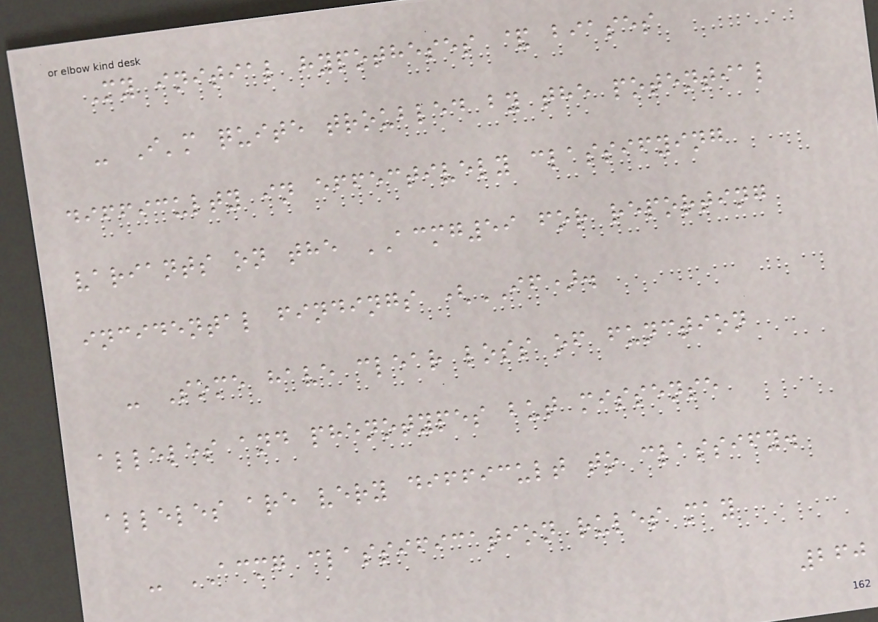My initial hypotheses & biases
- I'm quite troubled by the potential
difficulty in effectively classifying
variants on the ACMG59 for reporting
incidental findings (IF).
- Some have clear loss of function
alleles and phenotypes but missense
alleles are very difficult to classify.
- ACMG classification rules may
260
